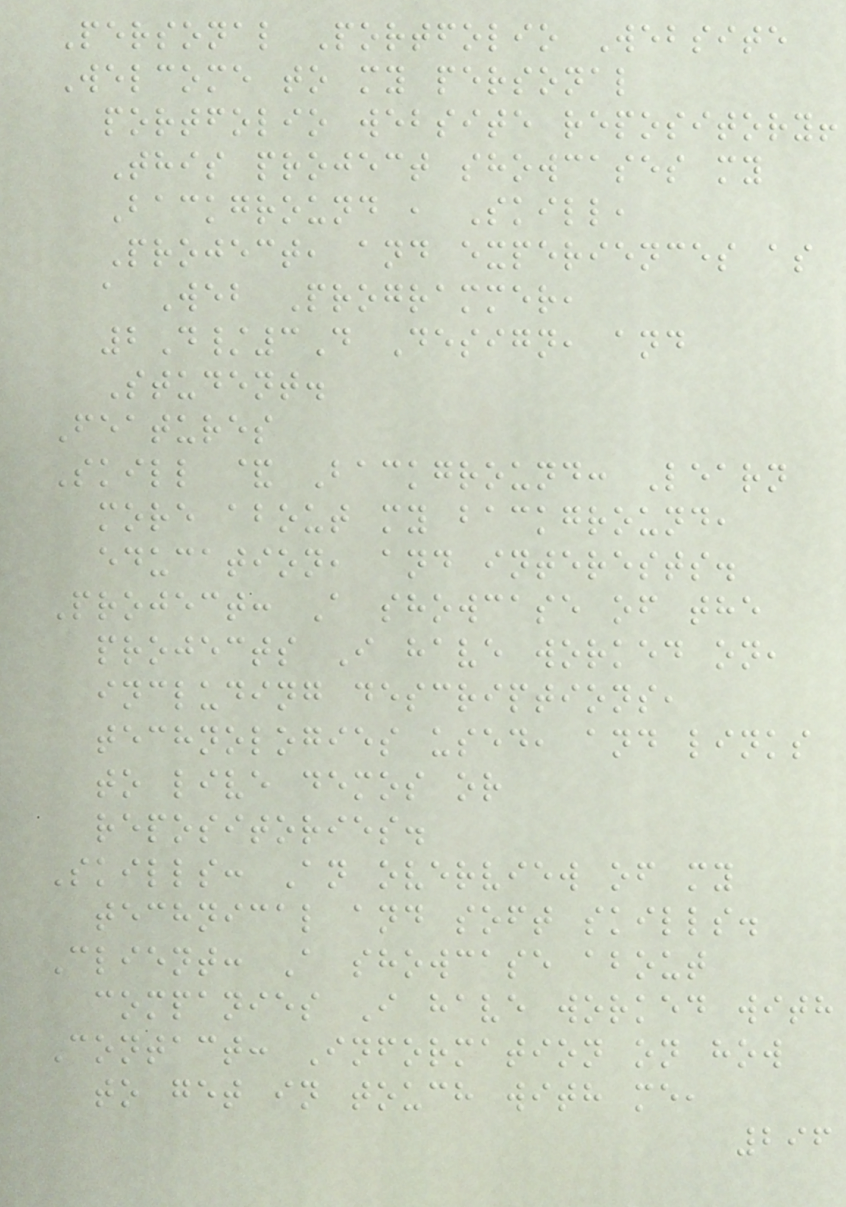Personal Portfolio Website
Welcome to my personal
portfolio website repository!
This project showcases my
Background , Skill,
Project, and experiences as
a Web Programmer,
2D/3D Design, and
Student.
Features
Skill & Background: Learn
more about my background,
education, and interests.
Project: A showcase of the
projects I have worked on,
including descriptions,
technologies used, and links
to live demos or
repositories.
Skills: An overview of my
technical and soft skills.
Client: A showcase about
companies I have worked with
Contact: Information on how
to get in touch with me,
296
